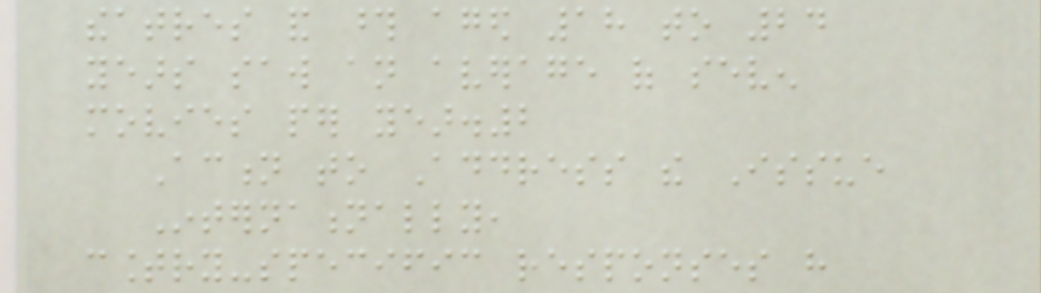theatres and those aged 18 to 24
years saw an average of seven
movies per year.2
Action to Address the Issue
Internationally,
country-specific responses have
